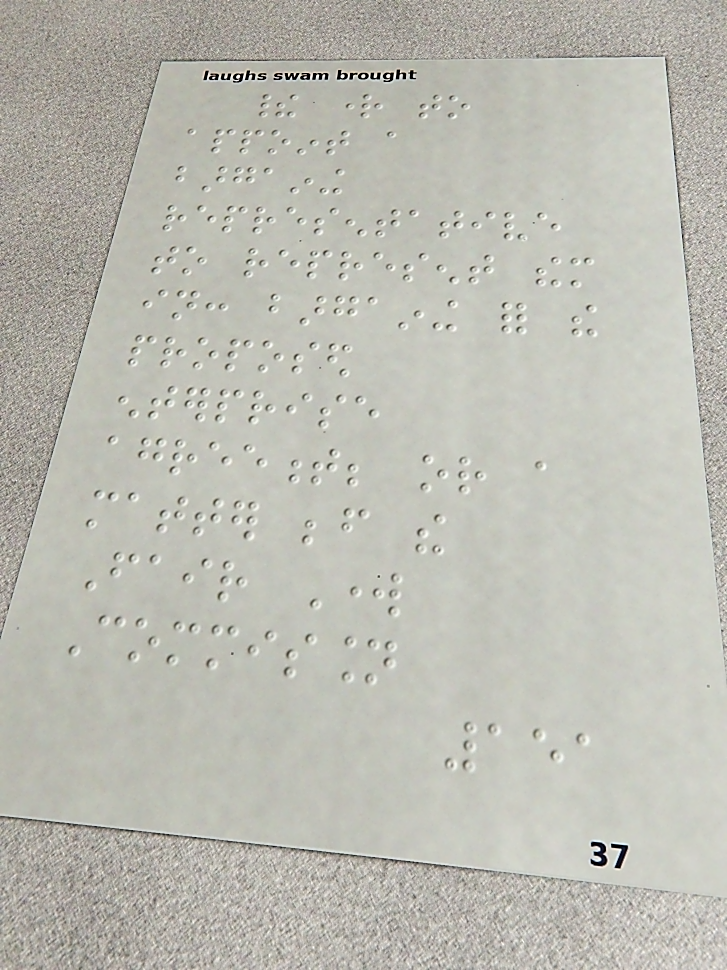their right to
appoint a
bargaining
representative
to represent them
in: bargaining for the
proposed
enterprise
agreement; or a
matter before the
Fair Work
Commission
151
